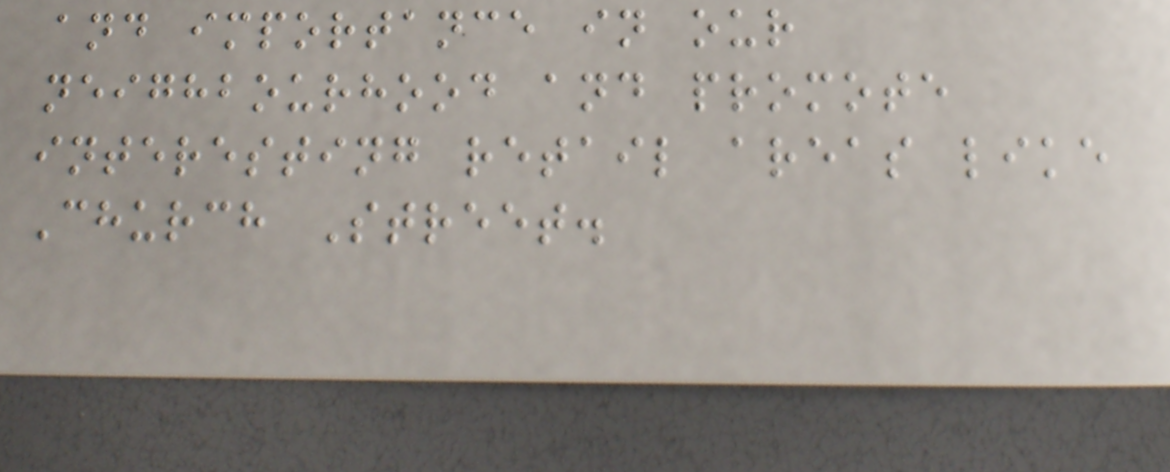and importance in our
neighbourhood and promote
interesting retail areas like
Church Street.
